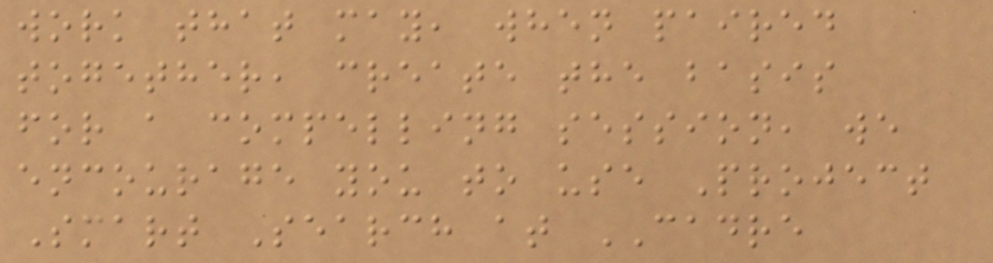work that may, when paired
together, create the basis
for a compelling session, we
encourage you to use Project
Smart Search at CADRE
